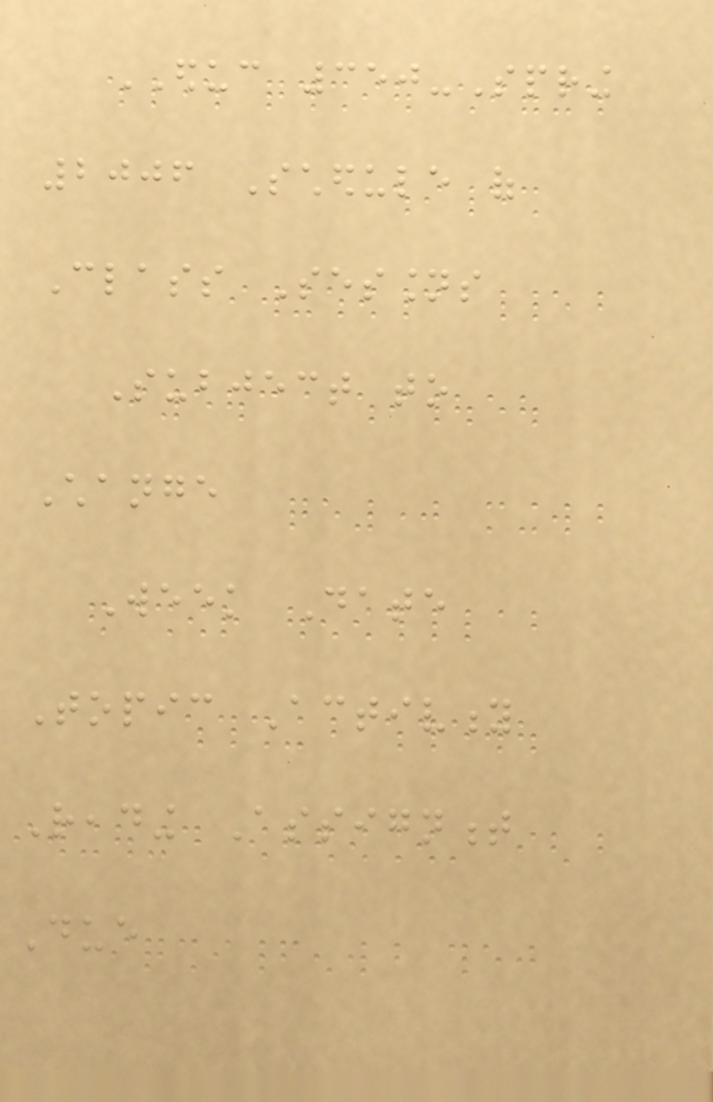EDUC 350-Spring
2006 Schedule of
Class Sessions
Subject to
Change
Week Date
Topic Activity
Reading Assignment
Due
